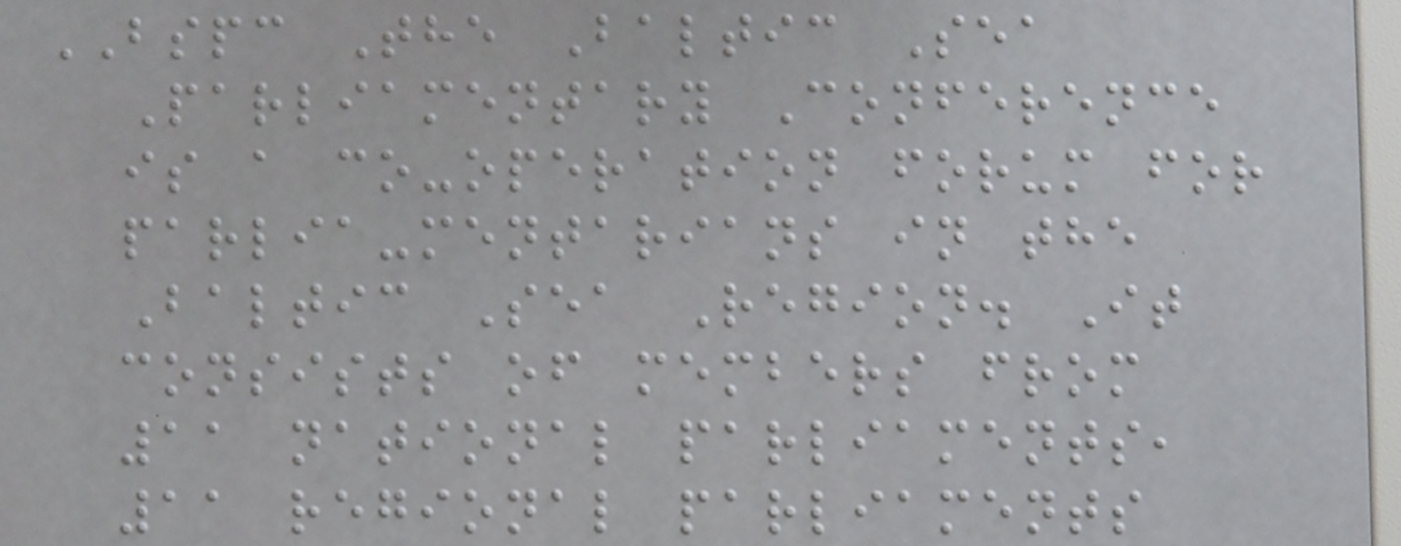BSPC The Baltic Sea
Parliamentary Conference
is a co-operation forum for
parlia-mentarians in the
Baltic Sea Region. It
consists of members from
11 national parliaments,
11 regional parliaments
